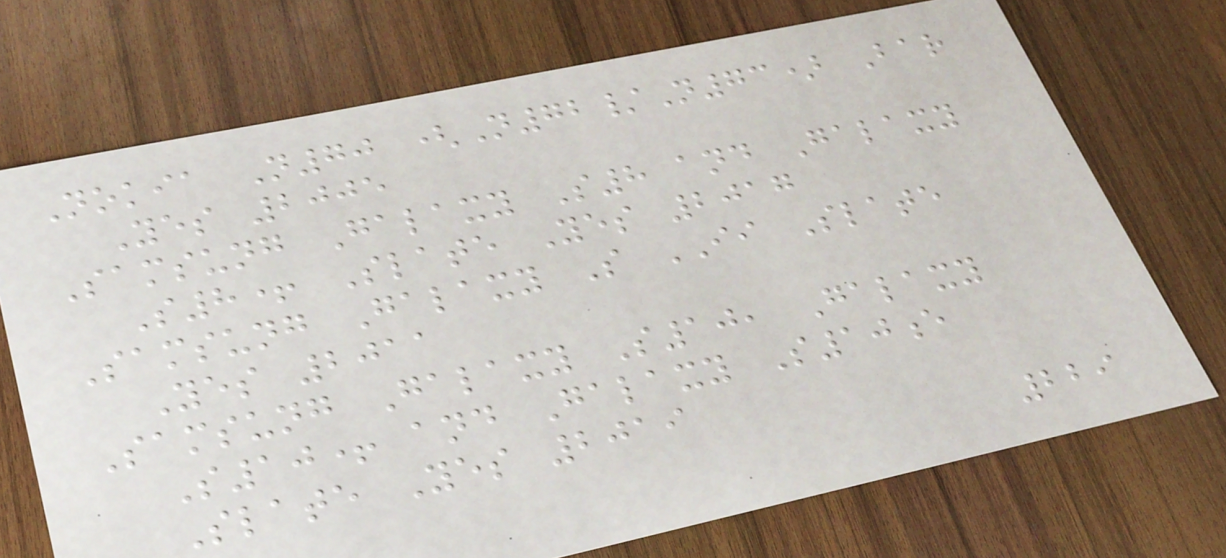Nokia N70 (N72/N73) Bar
Yes 2005
Samsung Galaxy S8 and Galaxy
S8+ Slate Yes 2017
Samsung Galaxy S II Slate
Yes 2011
Samsung Galaxy S10, Galaxy
S10+ and Galaxy S10e
Slate Yes 2019
229
